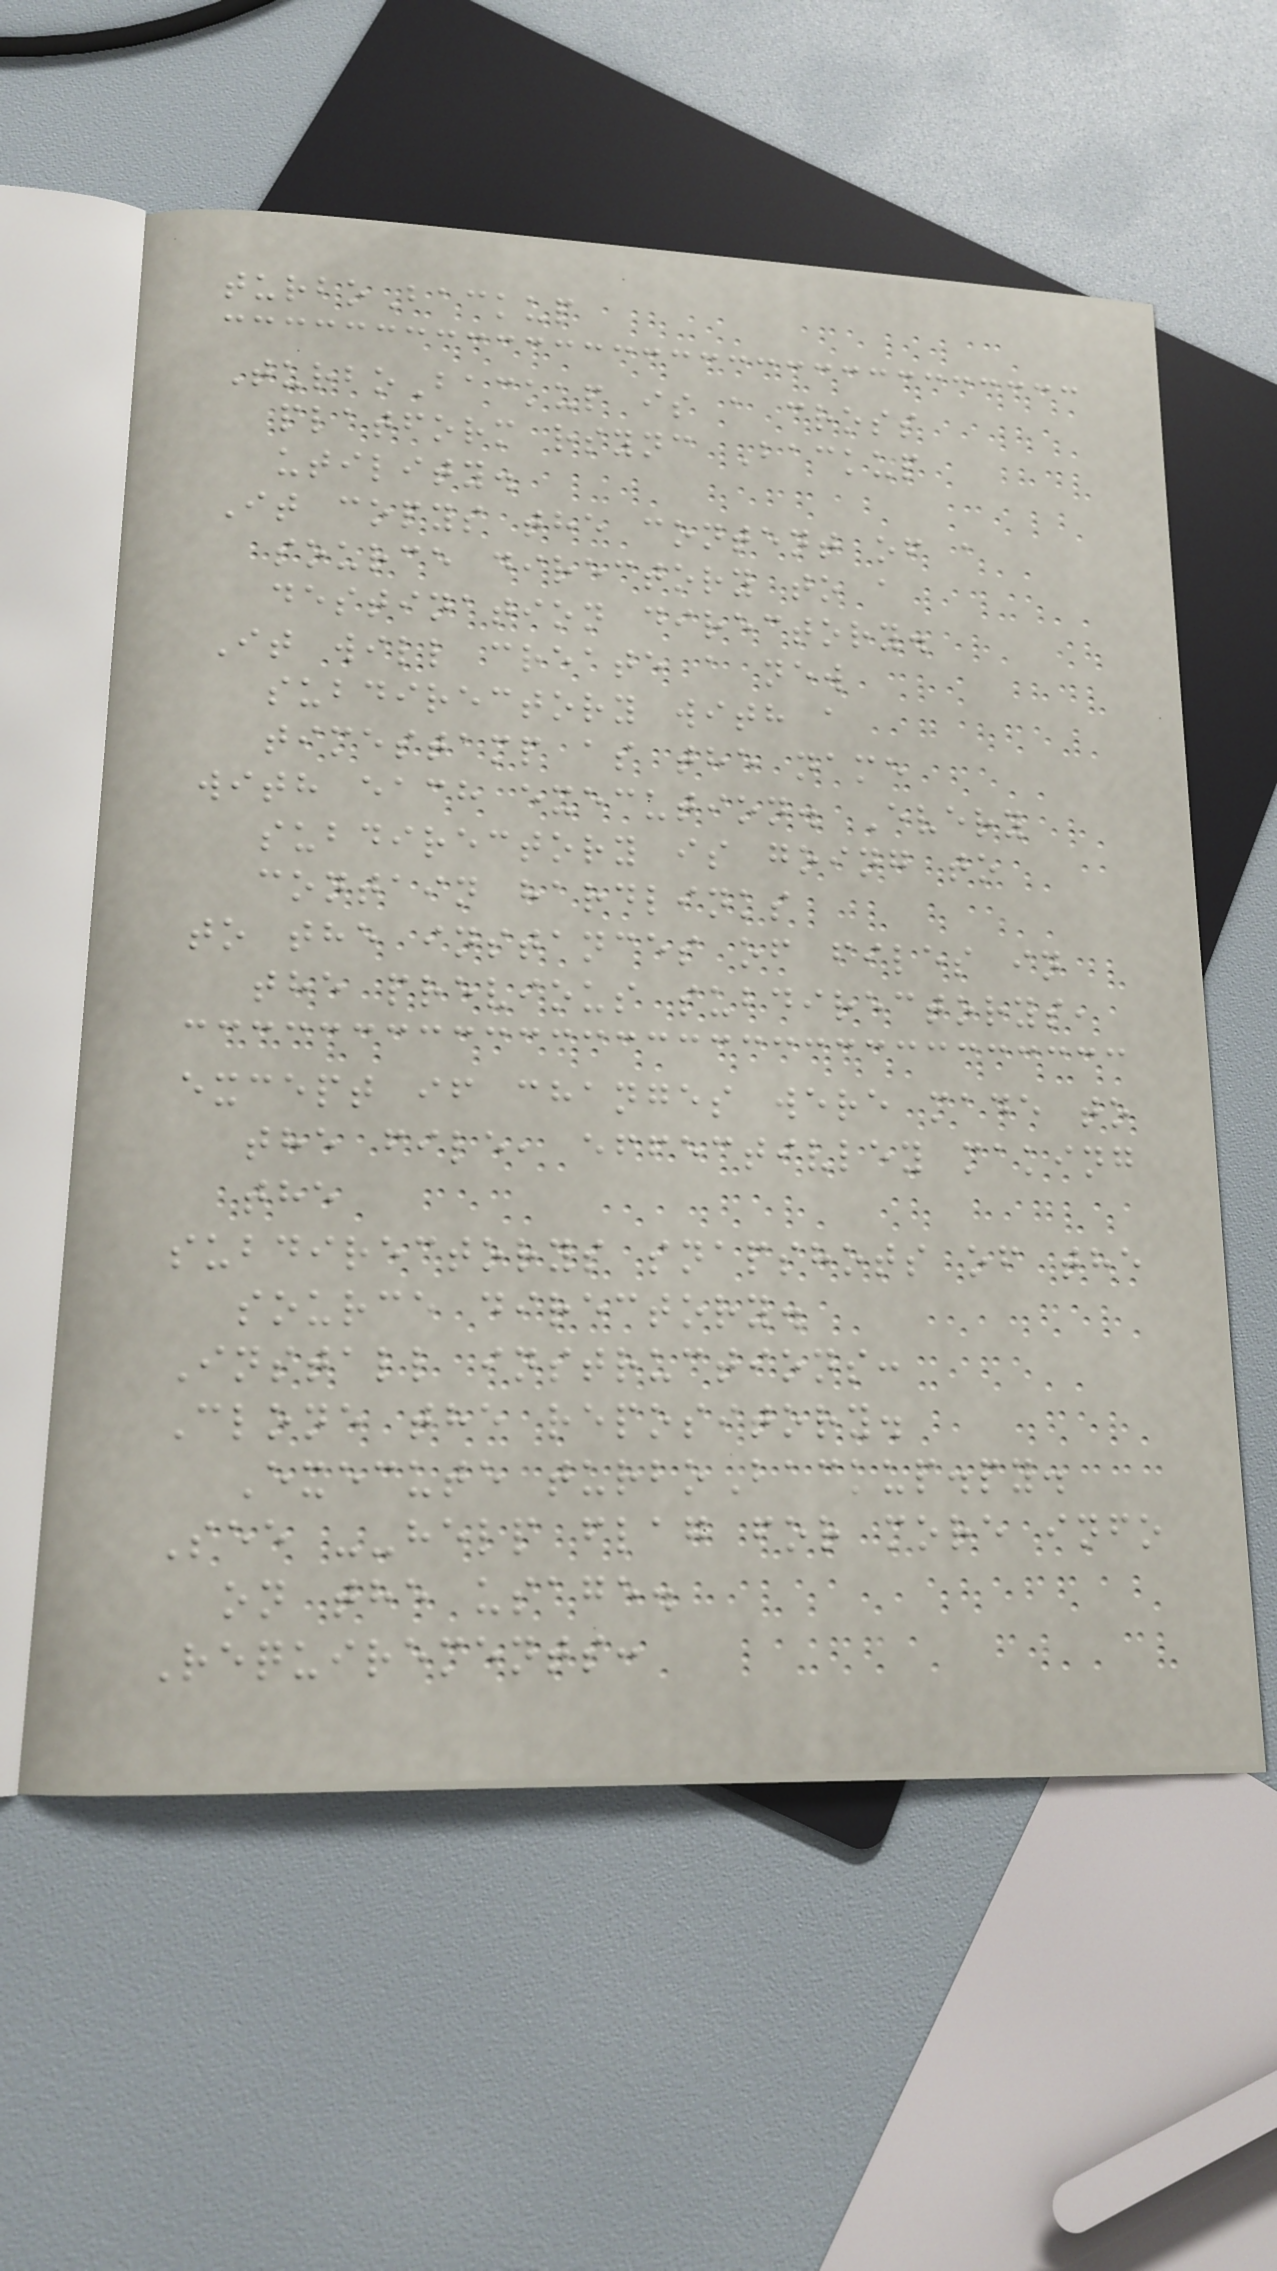turboBackup
TurboBackup is a cross
platform rsync Backup
utility.
It copys the content of a
source directory to a
destination directory.
It will create a new
subdirectory with a
timestamp as the name
with each execution. Every
subdirectory is going to
contain hardlinks
to the instances of files in
the previous subdirectorys,
except if changes were made to
the file, effectivley making
the
subdirectorys snapshots of the
source directory.
Install instructions:
Clone the repository.
Execute turboBackup.py.
See --help flag for more info
on the usage.
Requirements:
